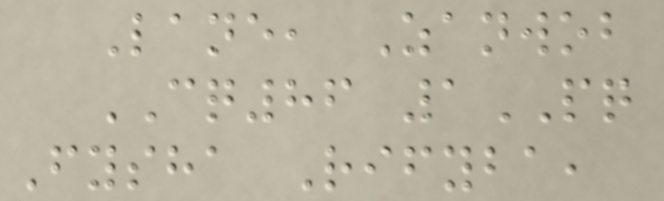Lane, Zanwob
CQ86 1PQ
Fysha Rifyba,
